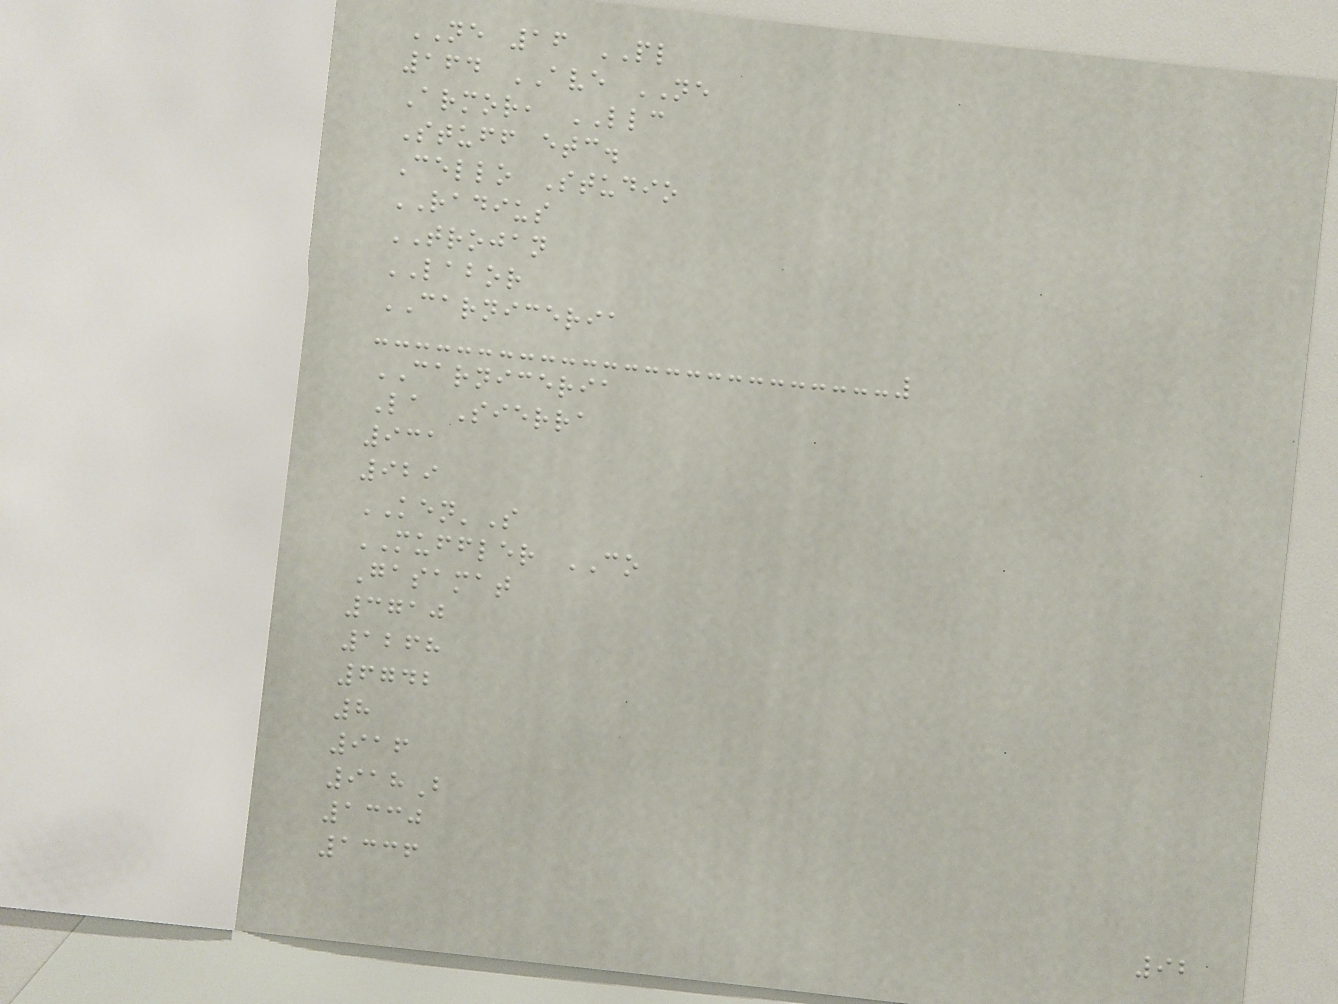NE 16 PL
164 AVE NE
Armor, LLC
Stuff etc.
Cello Studio
RADIUS
TROJAN
LABOR
CARNICERIA
CARNICERIA
La Sierra
931
929
KEN'S
MUFFLER CO
Gasamat
3710
1268
6742
8
916
918B
1330
1336
92
